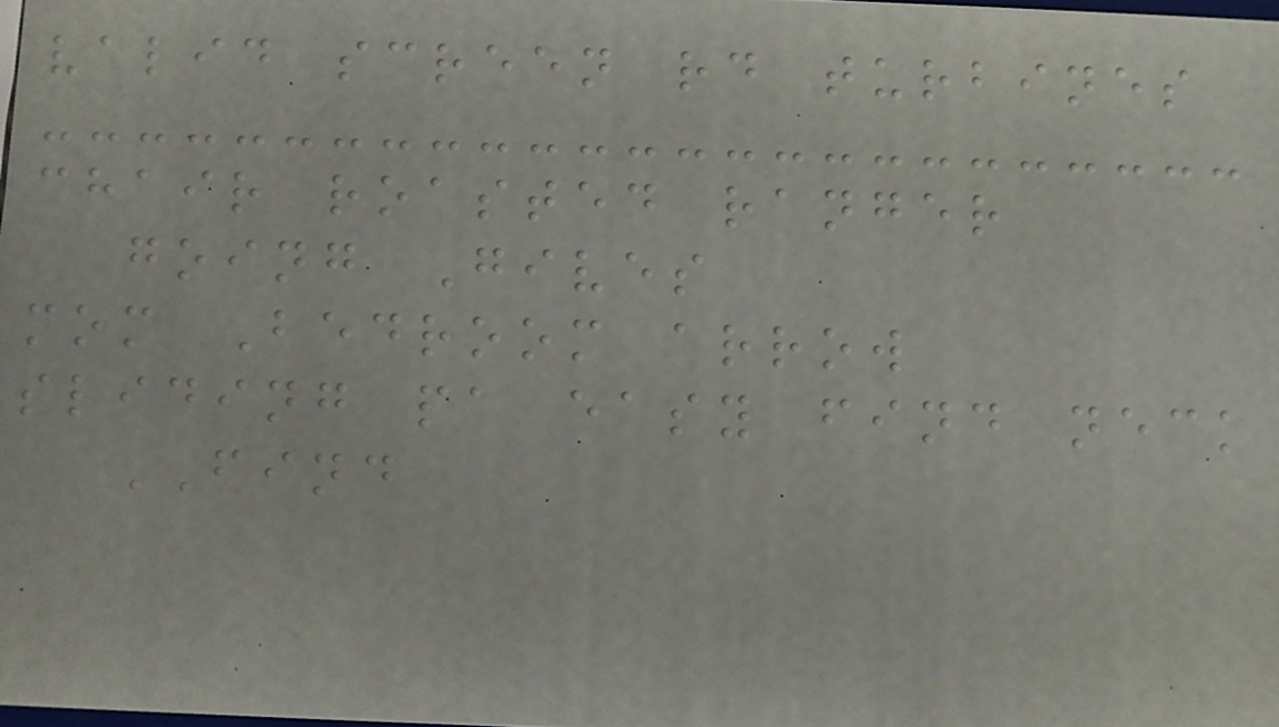valid screen rd turbines
chair roasted ranger
going Gives
mom Bedroom arrow
sliding pa easy find neck
FIND
